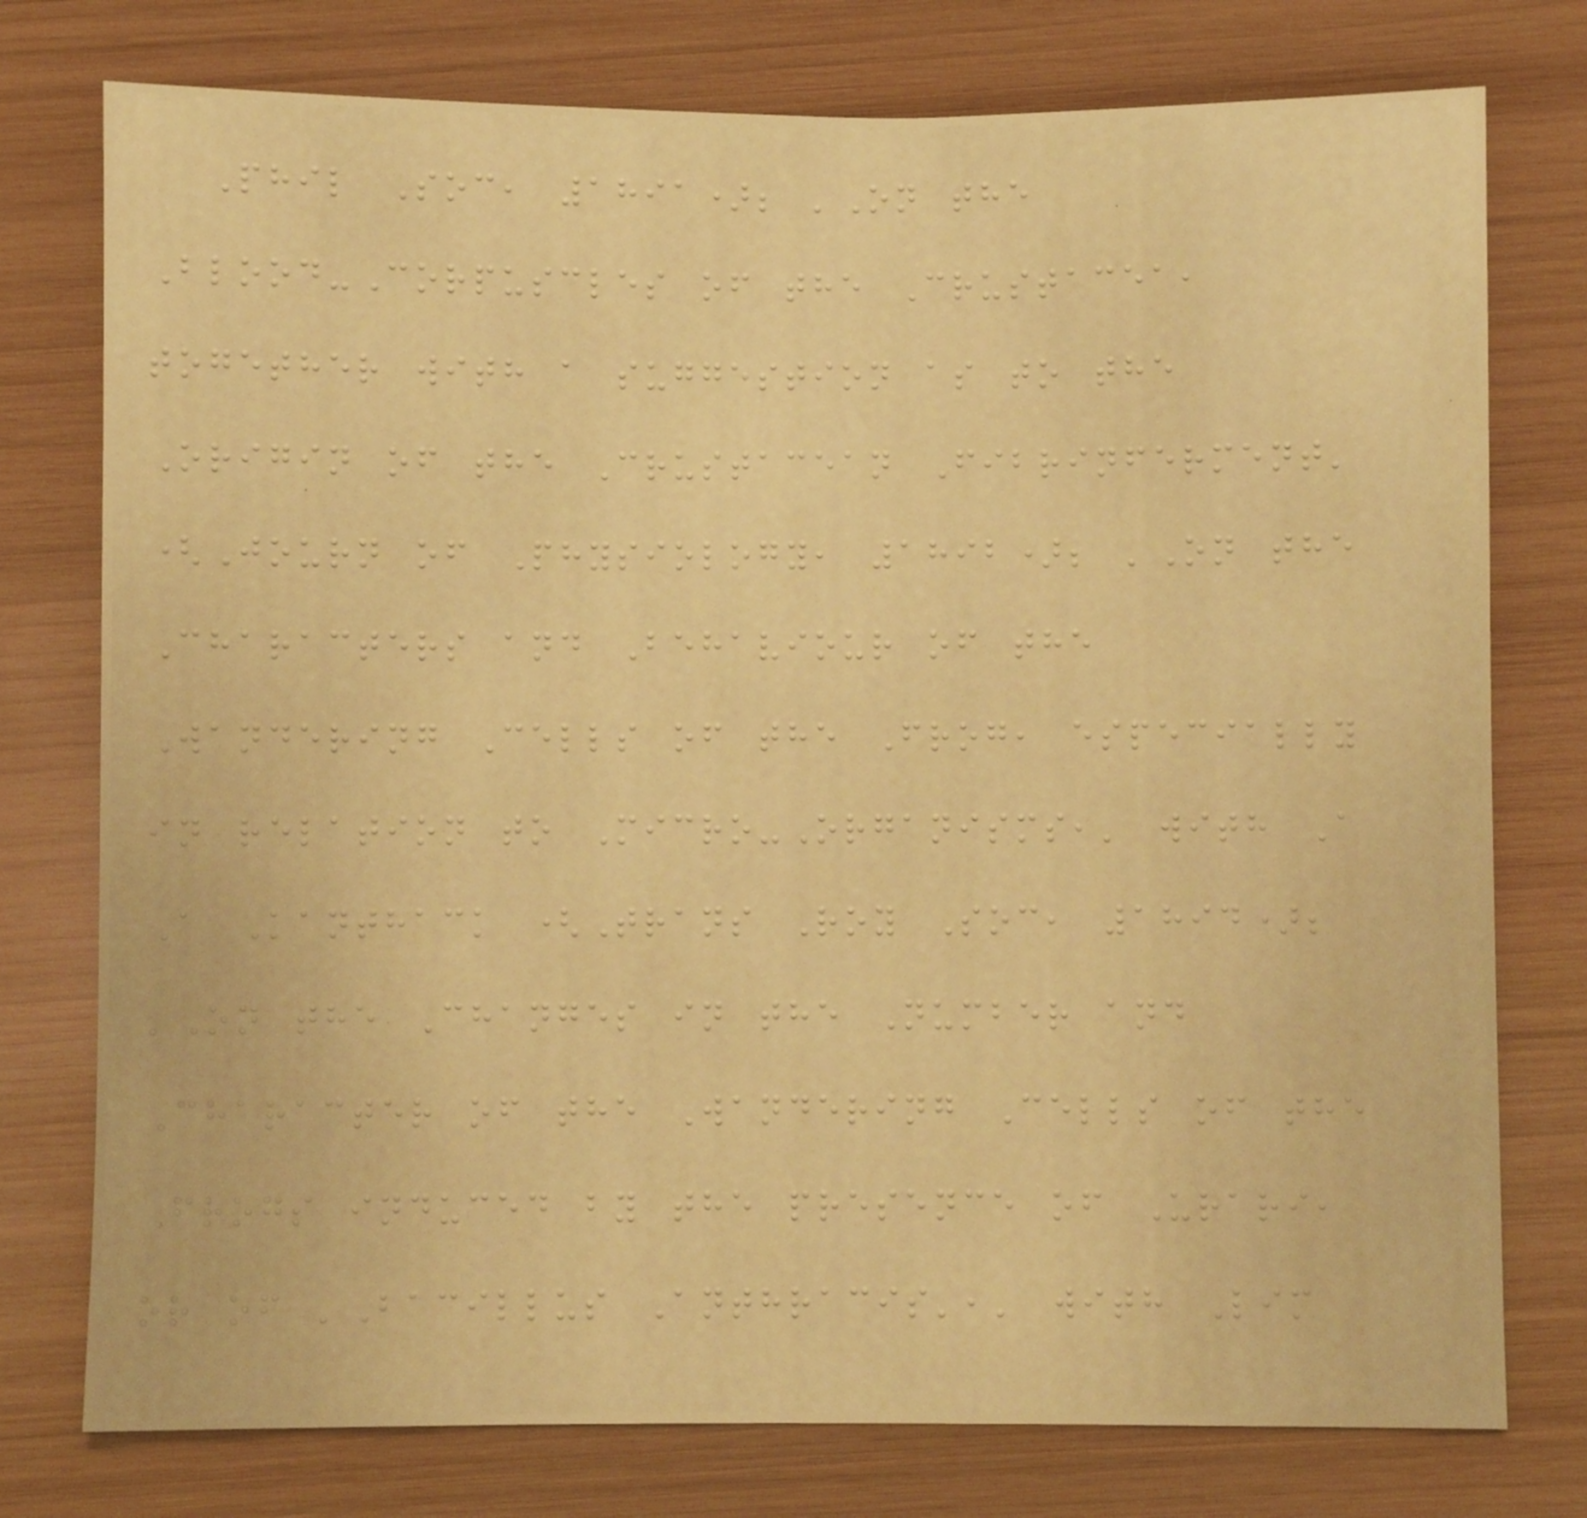Phil Soc, 1891); 'On the
Blood-Corpuscles of the Crustacea,
together with a suggestion as to the
Origin of the Crustacean Fibrinferment'
(Journ of Physiology, 1892); 'On the
Characters and Behaviour of the
Wandering Cells of the Frog, especially
in relation to Micro-Organisms,' with A
A Kanthack (Trans Roy Soc, 1894);
'On the Changes in the Number and
Character of the Wandering Cells of the
Frogs induced by the presence of Urari,
or of 'Bacillus Anthracis',' with Lim
